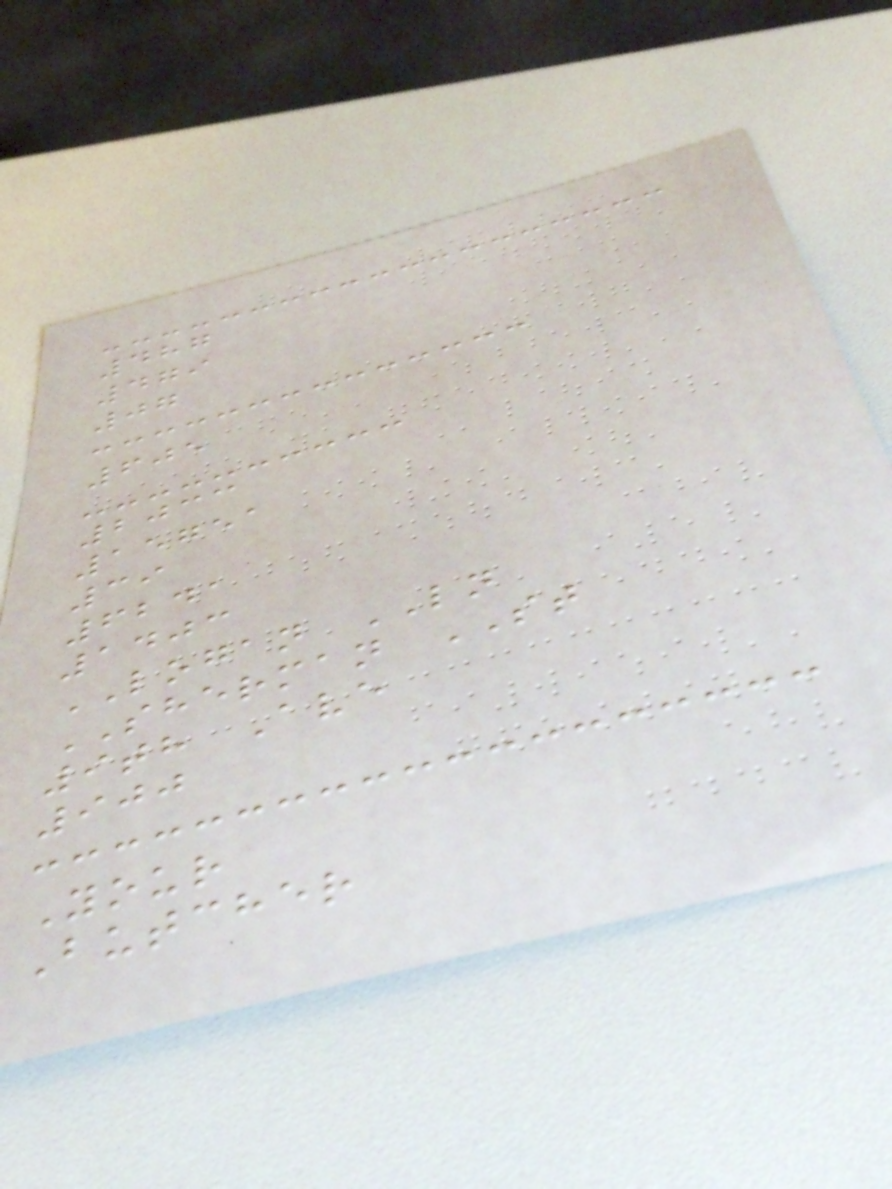487
479
07
605
2033
15751
39
6241
1403
LOGAN LN
SHERMAN ST
9th Ave
900
Your
Butcher
